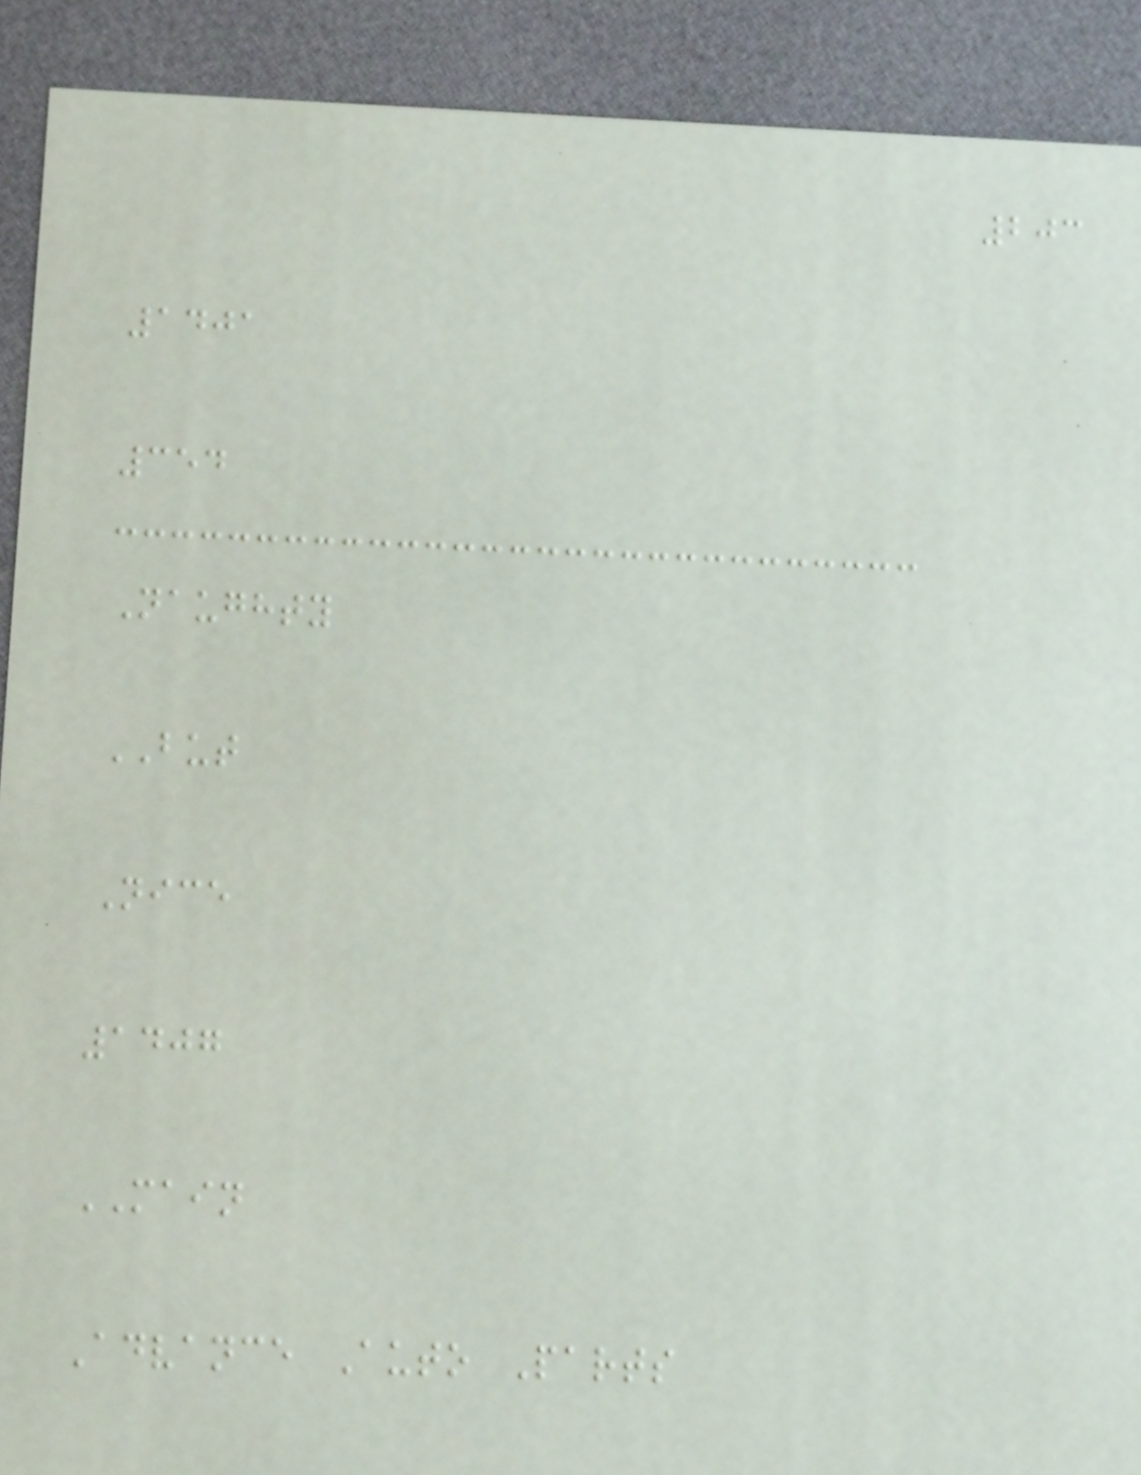203
1401
354
Naughty
BUT
Nice
1407
MAIN
Advance Auto Parts
